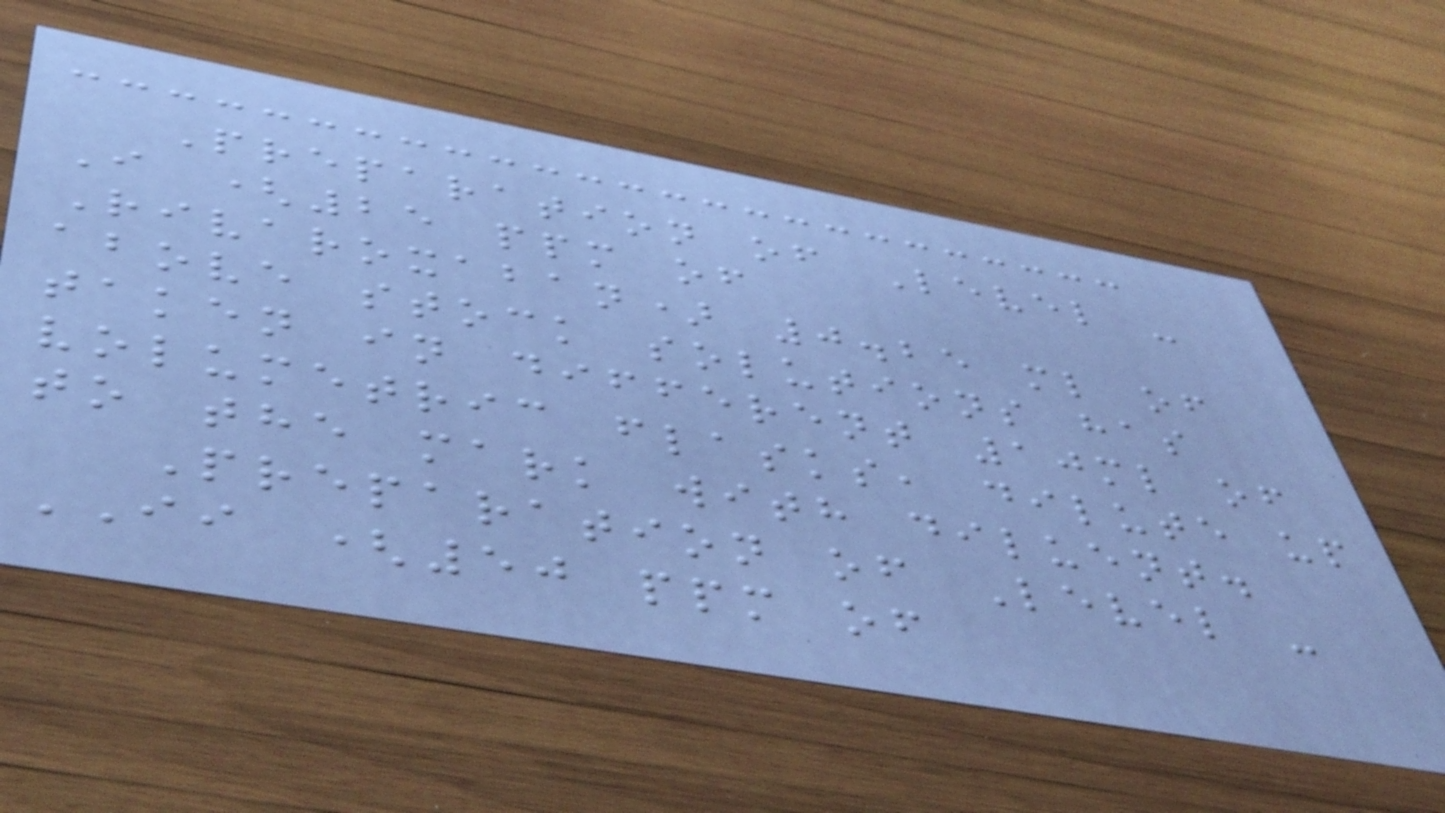Preparation of Level -
I (25 ppm of
Rivaroxaban) 0.25 ml of
above stock solutions has
taken in different 10ml of
volumetric flasks, dilute up
to the mark with diluent.
Preparation of Level -
II (50 ppm of
